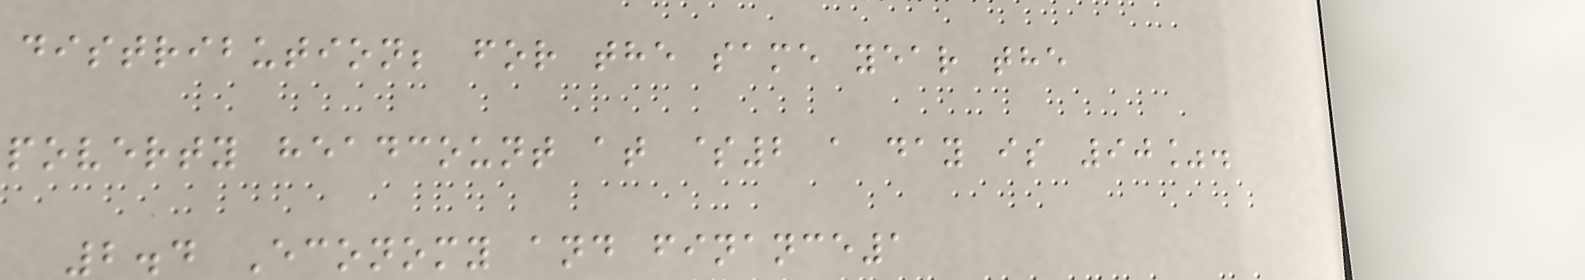distribution; for the same year the
poverty headcount at $2 a day is 90%.
2.4 Economy and finance1
